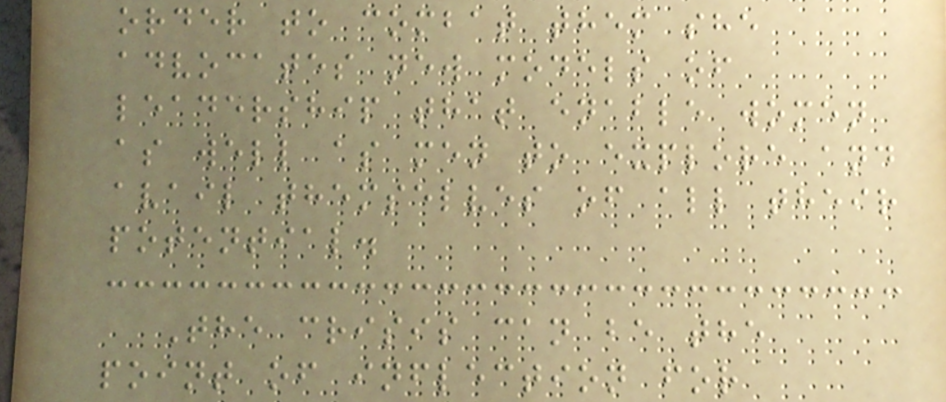order to combat them she
advocates new models of
leadership that enable women
as well as men to explore and
avail themselves of all their
potential.
The crisis can be the
point of inflection for
